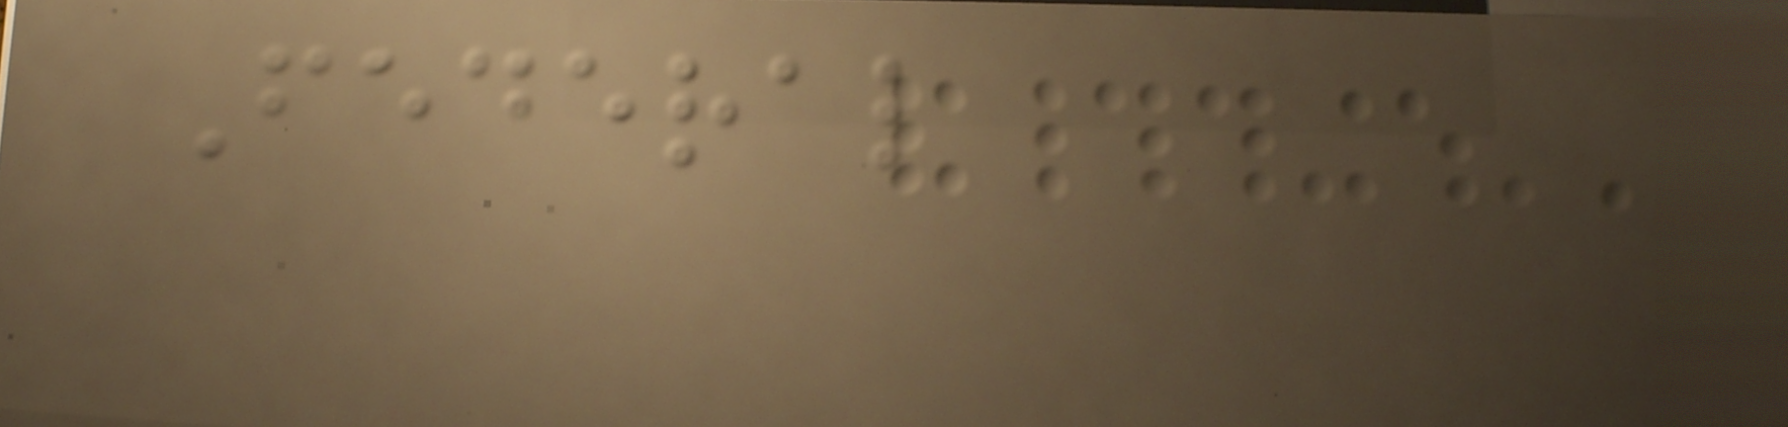Federal
